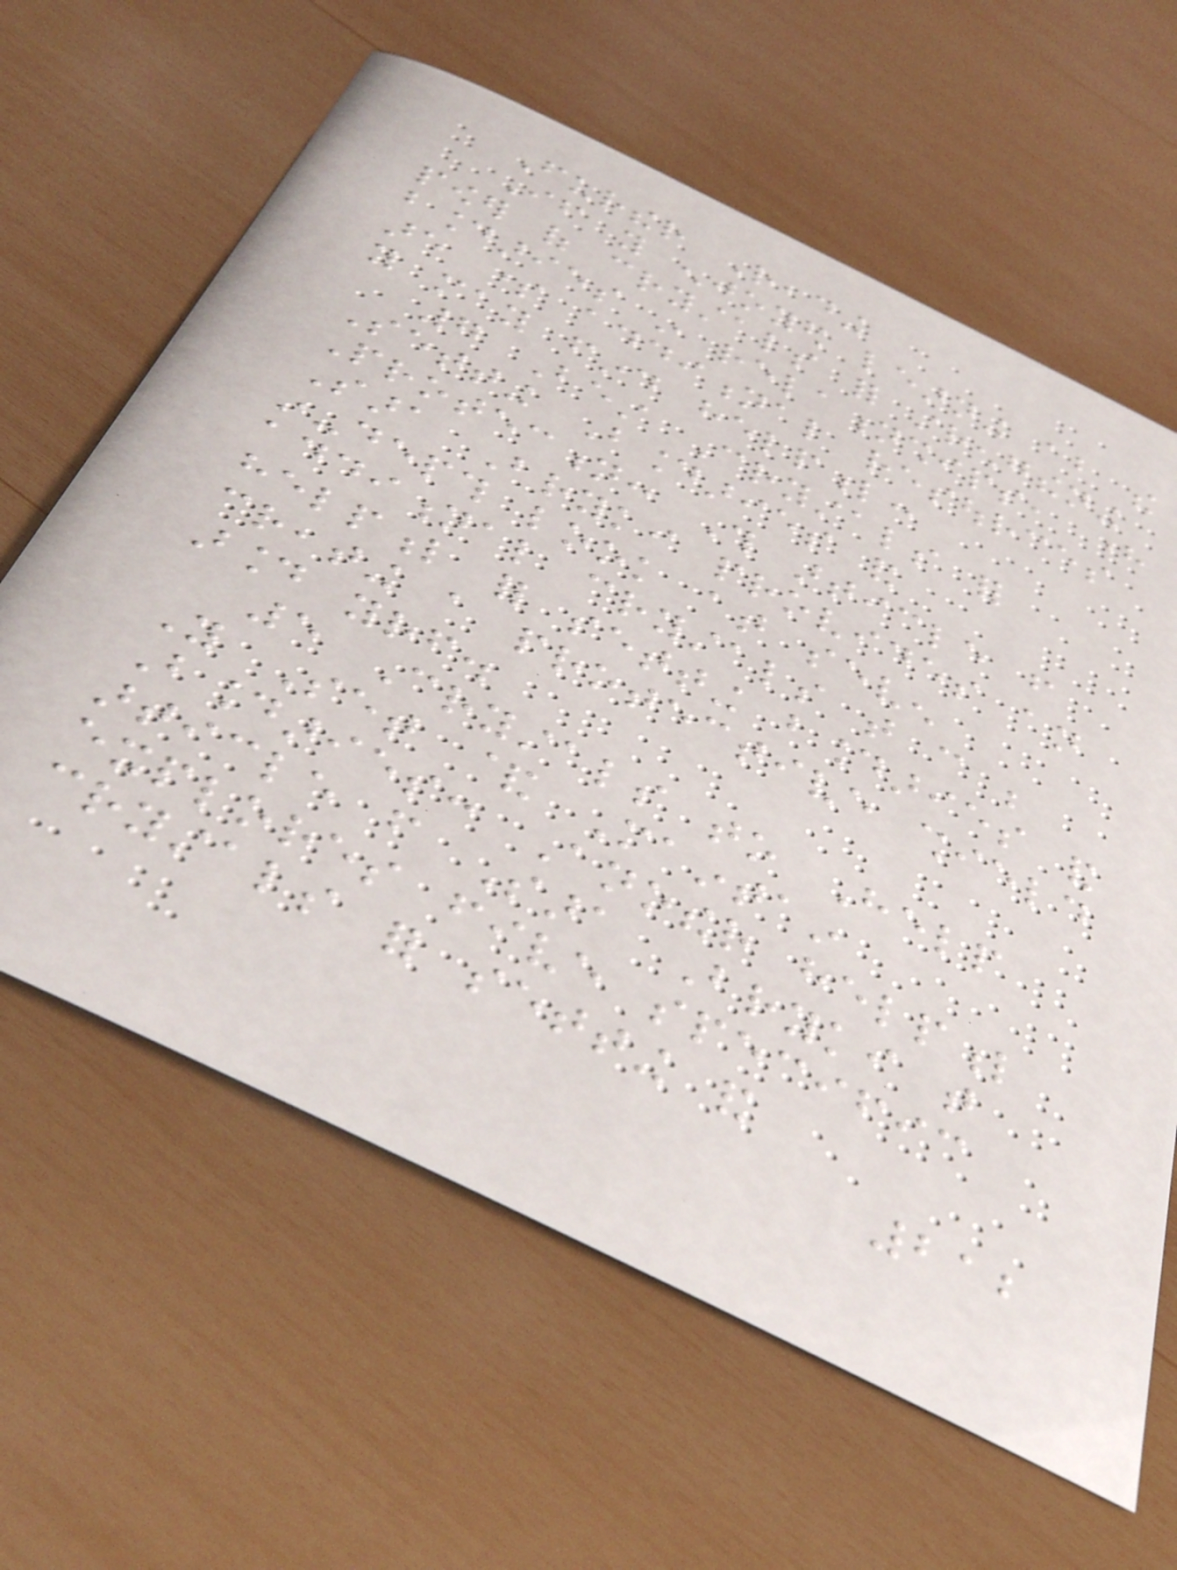Further Reading
If you enjoyed learning about the
power of crystals for strengthening
boundaries in relationships, here
are some additional resources
you may find helpful:
7 Best Crystals for
Setting Boundaries and
Protection: This article from
Sara Bryki provides an
in-depth look at seven
additional crystals that can be
helpful for setting boundaries and
creating a protective shield
around yourself.
5 Crystals to Help
You Set & Maintain
Boundaries: Another helpful
article from Sara Bryki that
explores five specific
crystals for setting and
212
